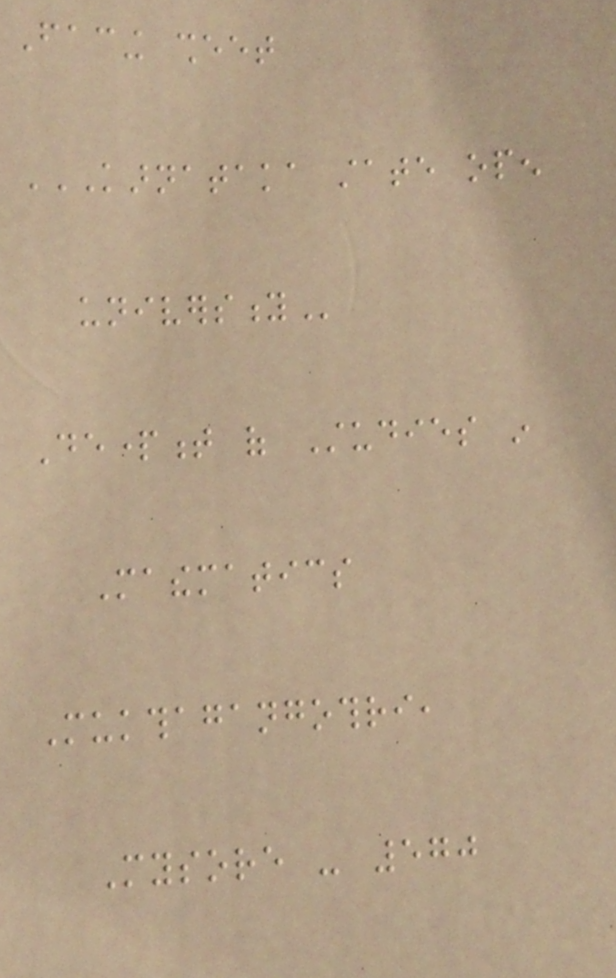Facing sheet
KARNATAKA STATE OPEN
UNIVERSITY
Department of Studies in
Mathematics
Mukthagangothri,
Mysore - 570
